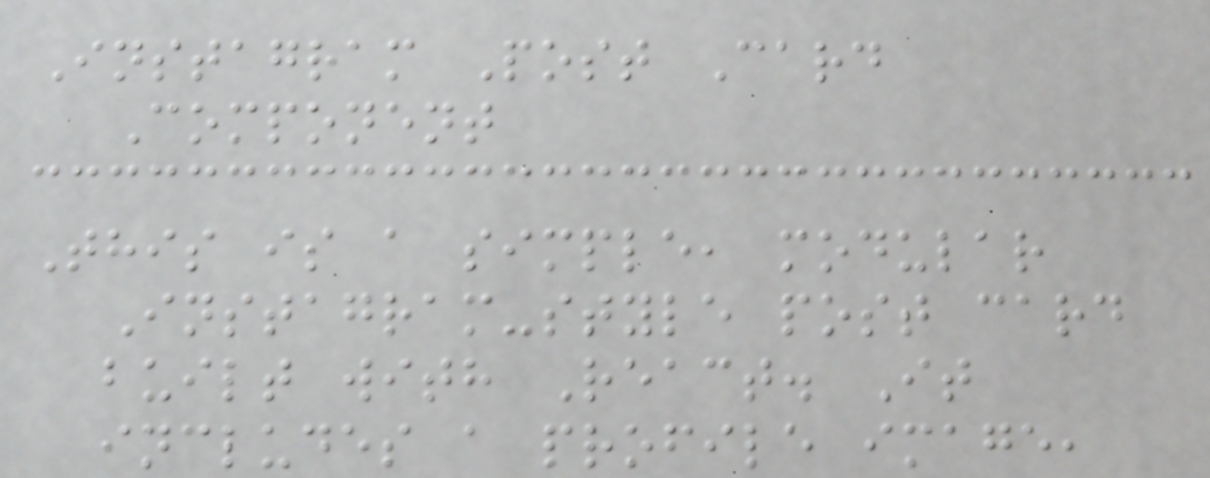Instagram Post Card
Component
This is a simple, modular
Instagram-style post card
built with React. It
includes a profile image,
